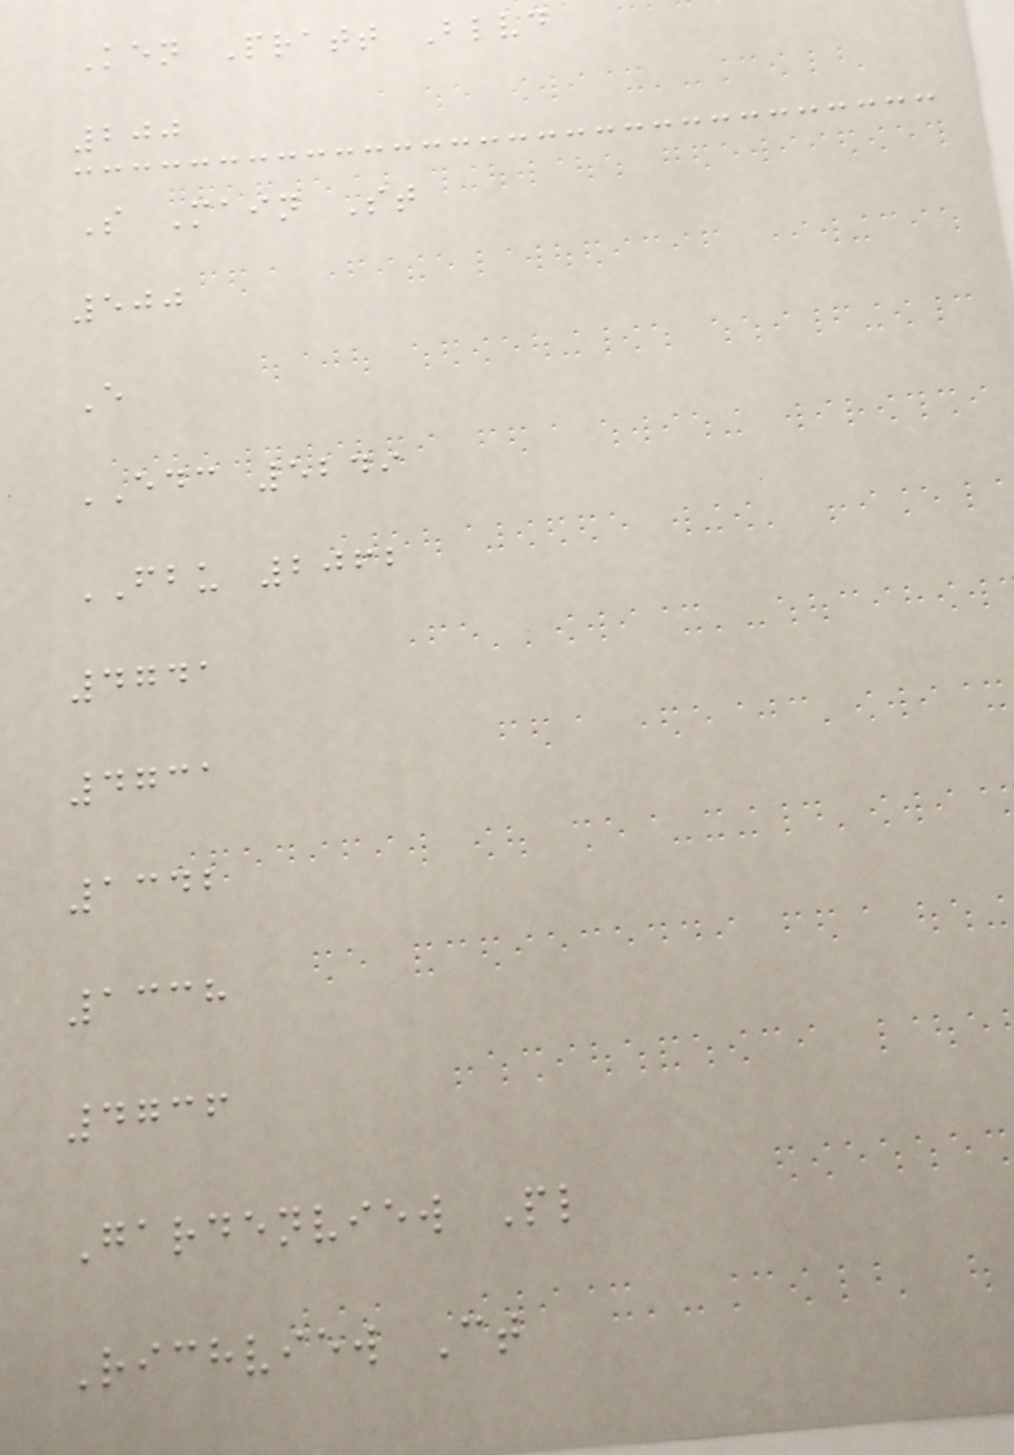Ken Pratt Blvd
200
S Main St
500
E
EDC 5249
FBU 2062
4741
4731
1342
1338
4736
Gardenview Pl
Richview Ct
